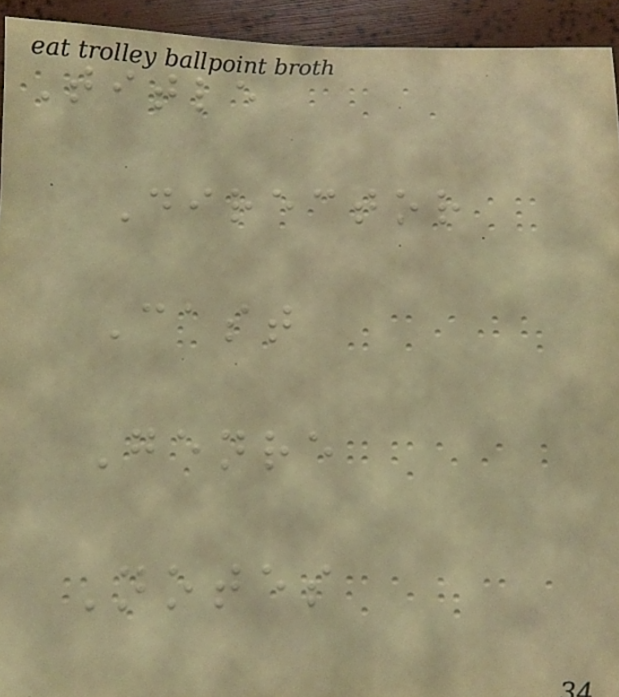Title
Director
Cast
Genre
Notes
